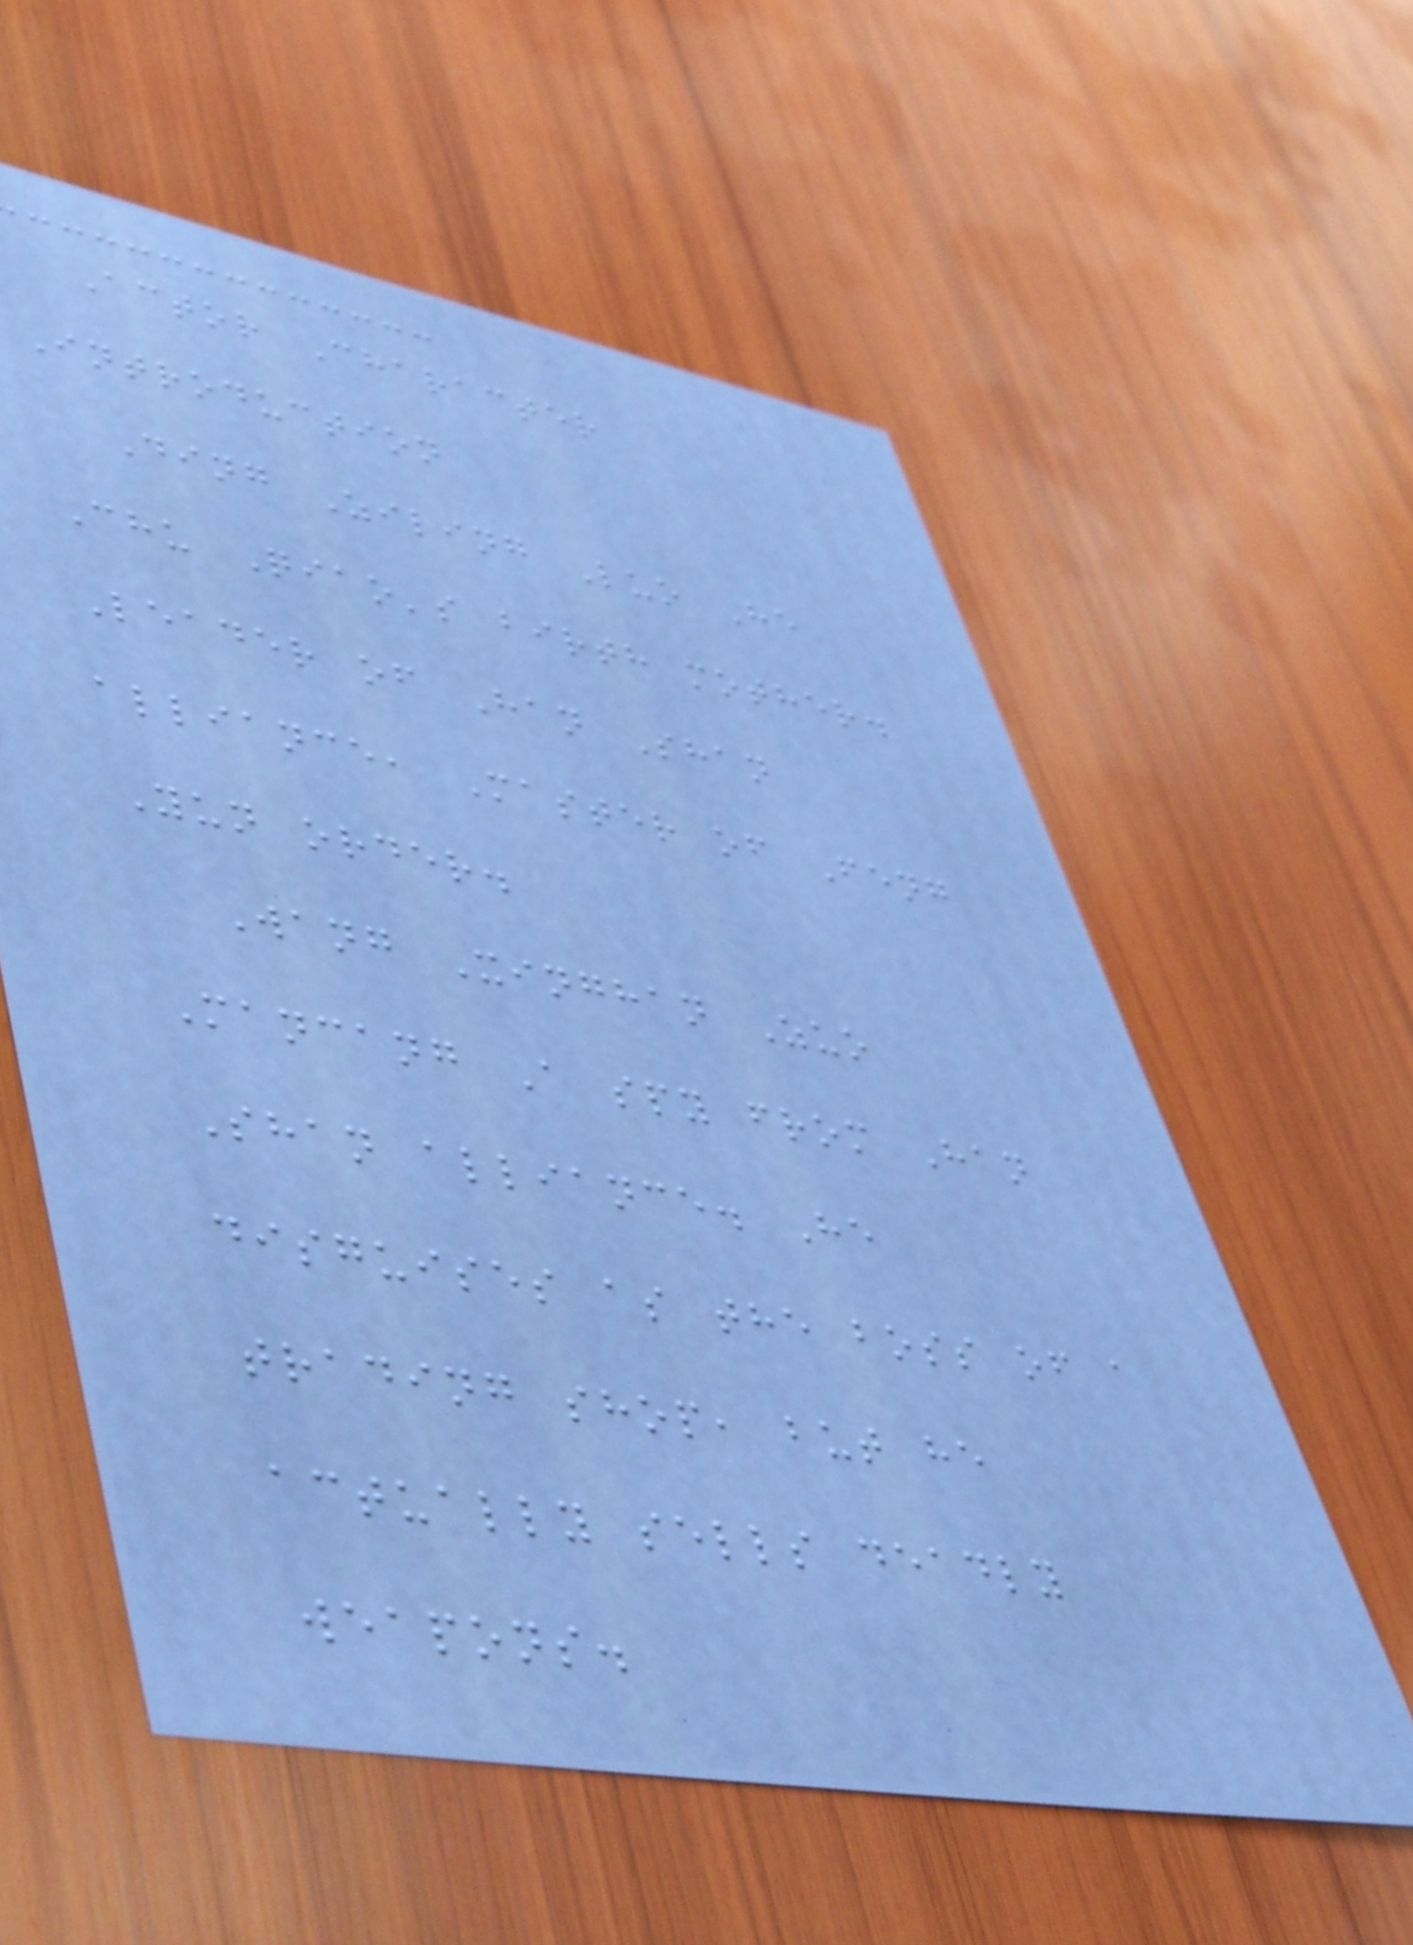Actor Character
Introduction
Ding Ziling Luo He
Chu Qiao's birth mother.
Leader of Han Shan
alliance, Master of Feng
Yun order.
Wang Xinghan Zuo
Mancang A spy from Han
Shan alliance. He
disguises as the boss of a
trading shop, but he
actually sells deadly
weapons.
